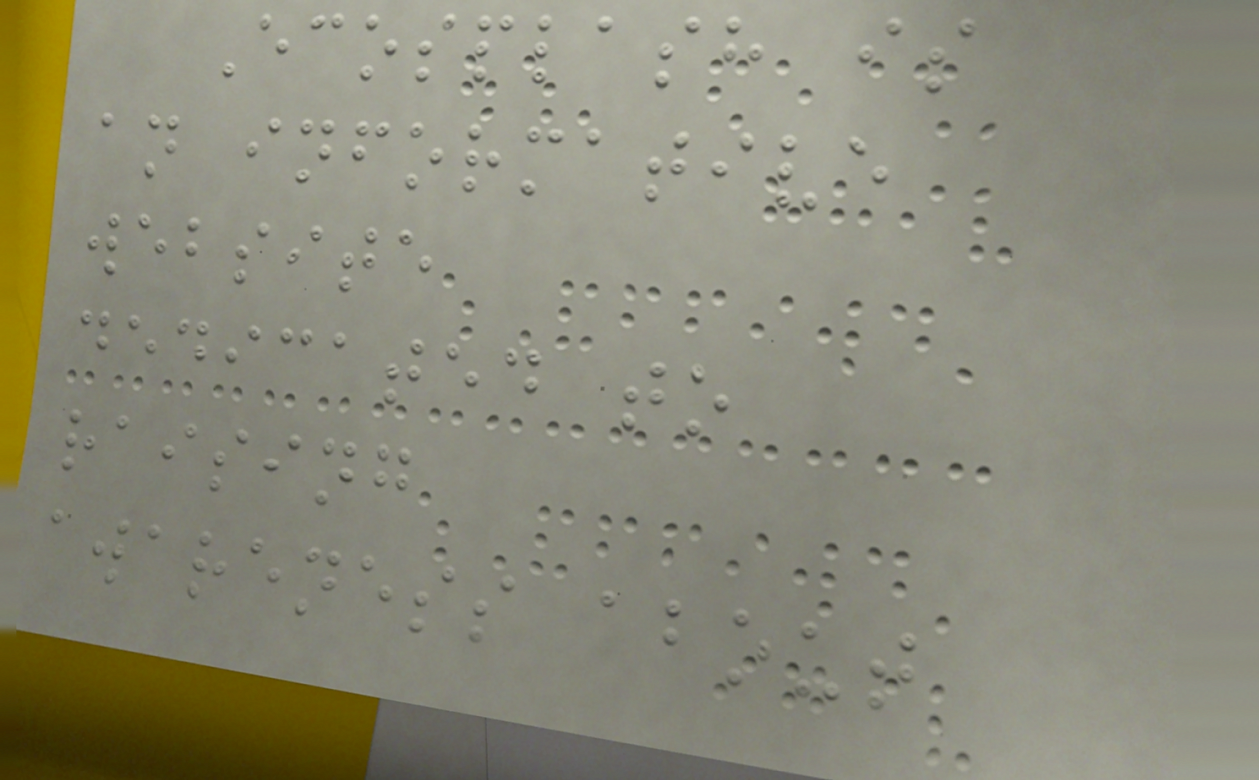Ecosplash is
an informative
website
dedicated to
raising
awareness about
